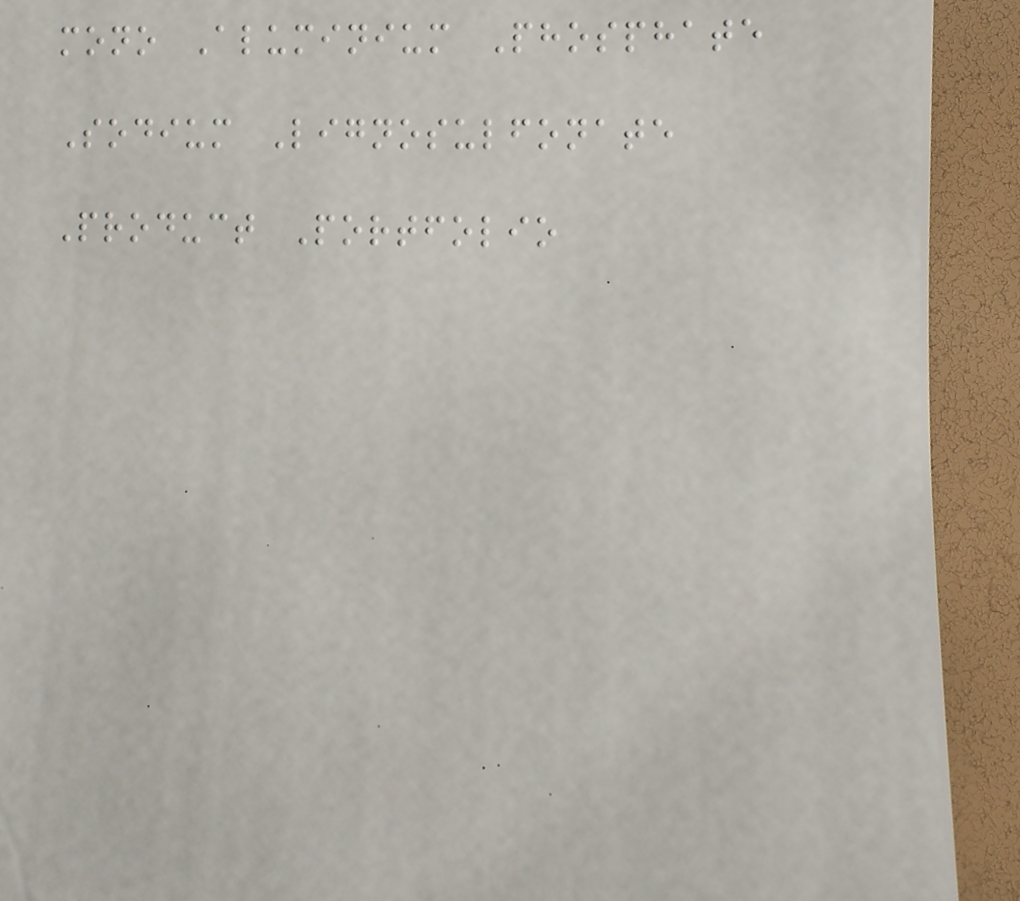mono Aluminium Phosphate
Sodium Lignosulfonate
Product Portfolio
